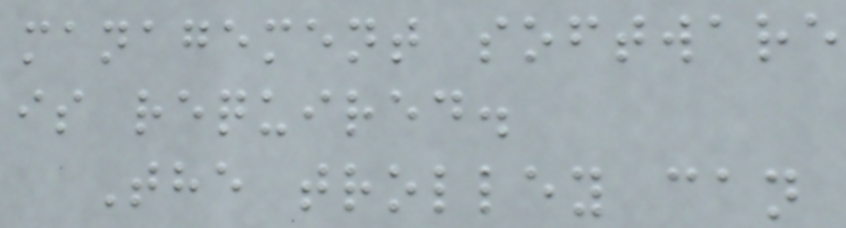management software
is required.
The trolley can
